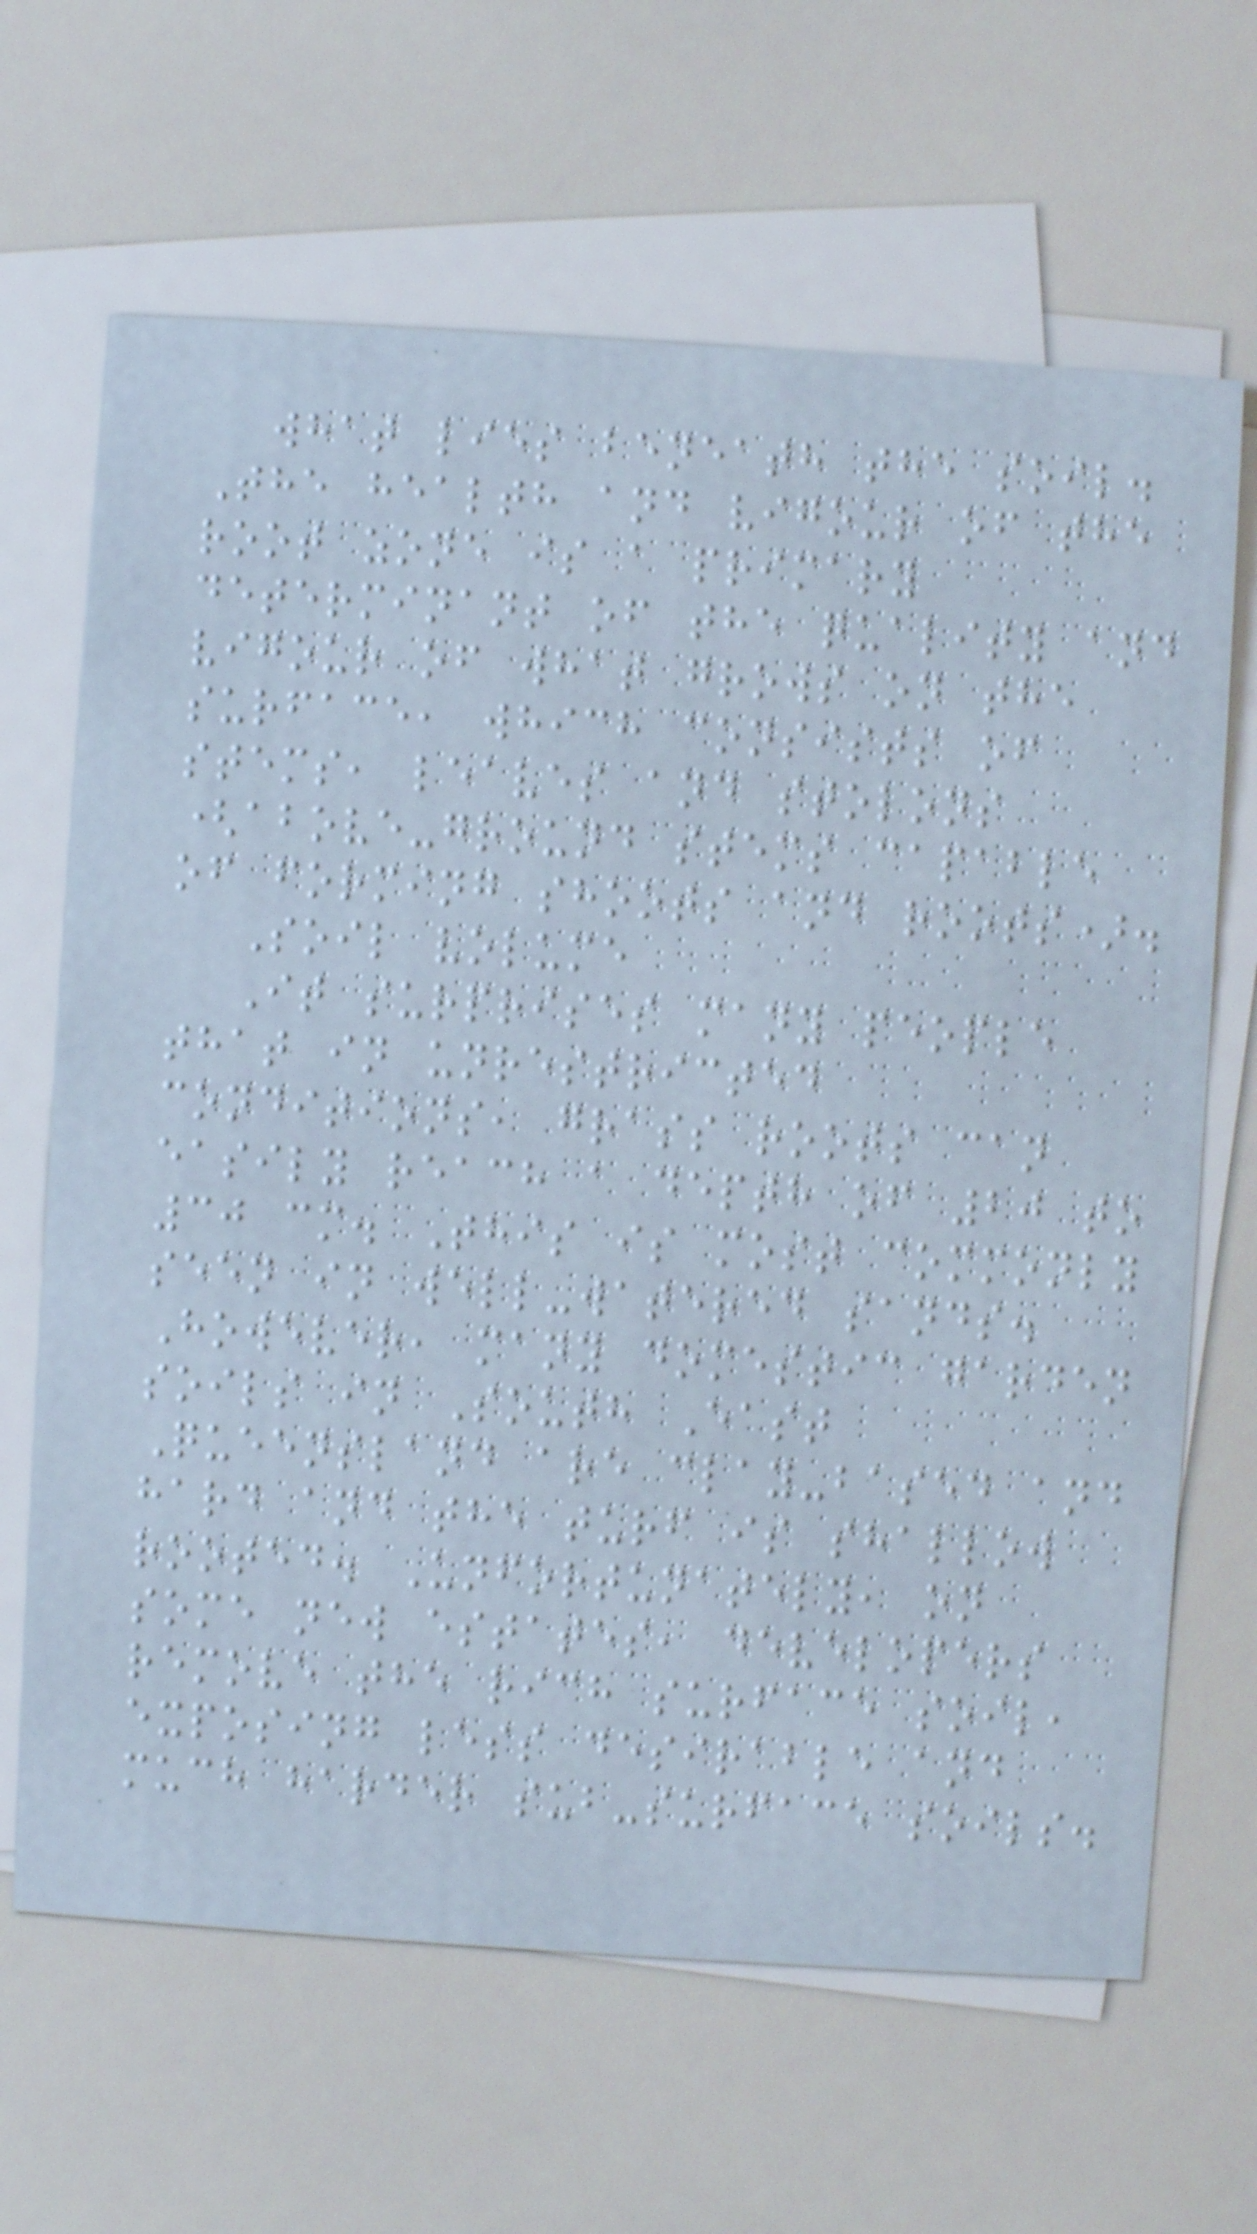what lies beneath the soil.
The health and vigour of the
root zone is a primary
determinant of the quality and
vigour of what grows on the
surface, which consists of
stems, leaves and stolons
(above-ground stems capable
of forming shoots and roots).
Soil volume
It surprises many people
that in unrestricted
conditions, grass roots can
easily reach a depth of 20 to
30 cm. This is most commonly
seen in well-watered sands.
However, many domestic garden
soils in South East
Queensland are clay-based and
hard and the turf is shallow
rooted. Unfortunately, on
some new estates, developers
remove the rich surface soil,
exposing less desirable and
much harder sub-surface soils.
